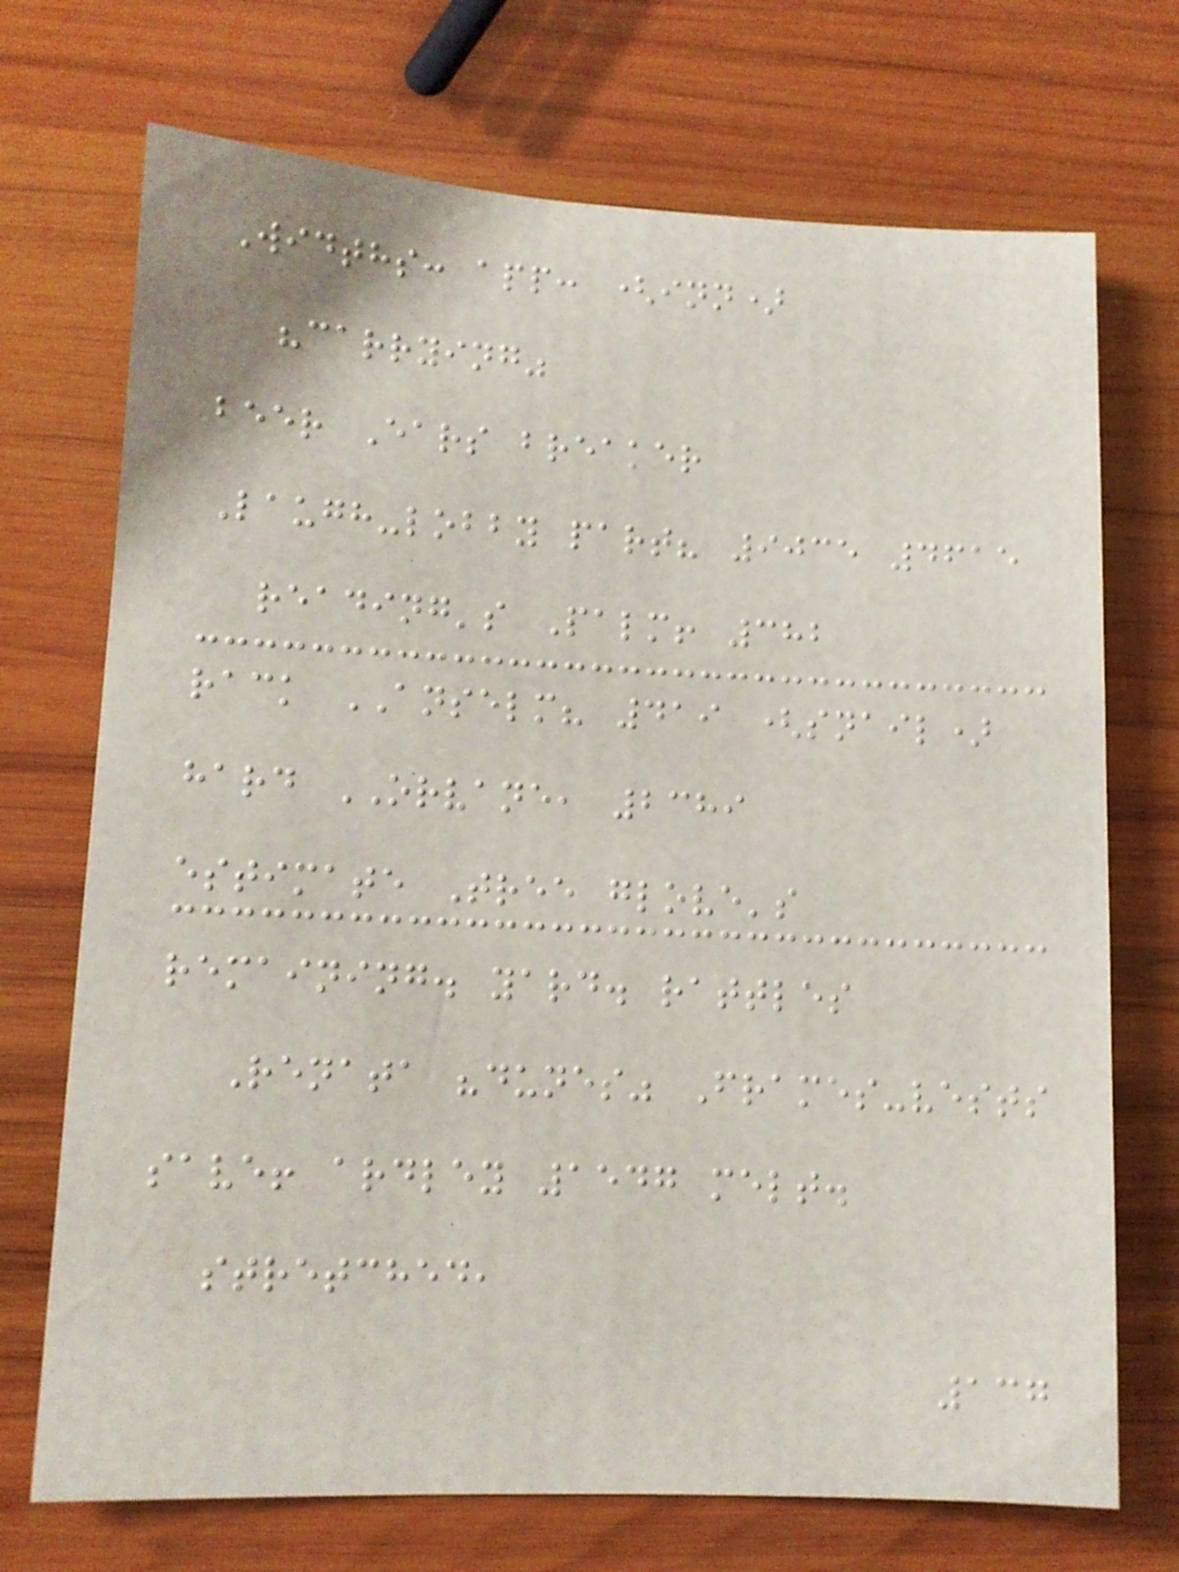Widths: app: (inn)
"carrying"
beer Ears breaker
Laugh-lobby part? 9035 4615
reading's Palm! 382
rack ANSELM? 419 (snail)
hard ORVANE, 2389
estimate Tree glove's
remaining. yard. rattles
Renata "dunes" Frames-vests
save! ardley 1547 melt.
stretched,
137
